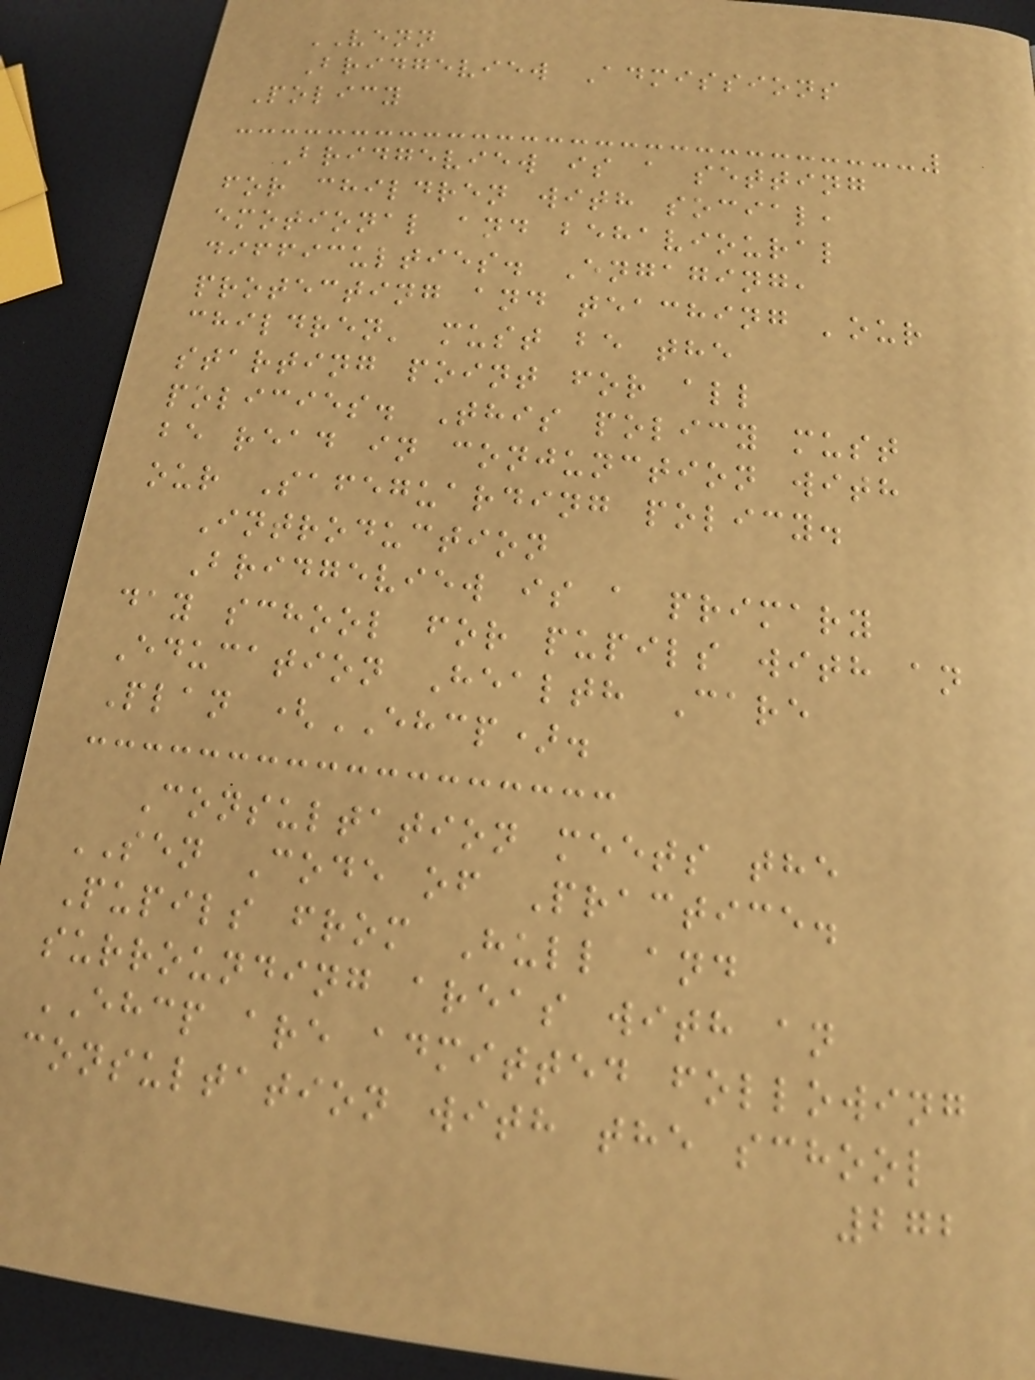VENN
Bridgeview Admissions
Policy
Bridgeview is a setting
for children with social,
emotional and behavioural
difficulties. Engaging,
protecting and teaching 'our
children' must be the
starting point for all
policies. This policy must
be read in conjunction with
our Safeguarding policy.
Introduction
Bridgeview is a primary
day school for pupils with an
Education Health Care
Plan (EHCP).
Consultation meets the
SEN Code of Practice.
Pupils from Hull and
surrounding areas with an
EHCP are admitted following
consultation with the school
272
